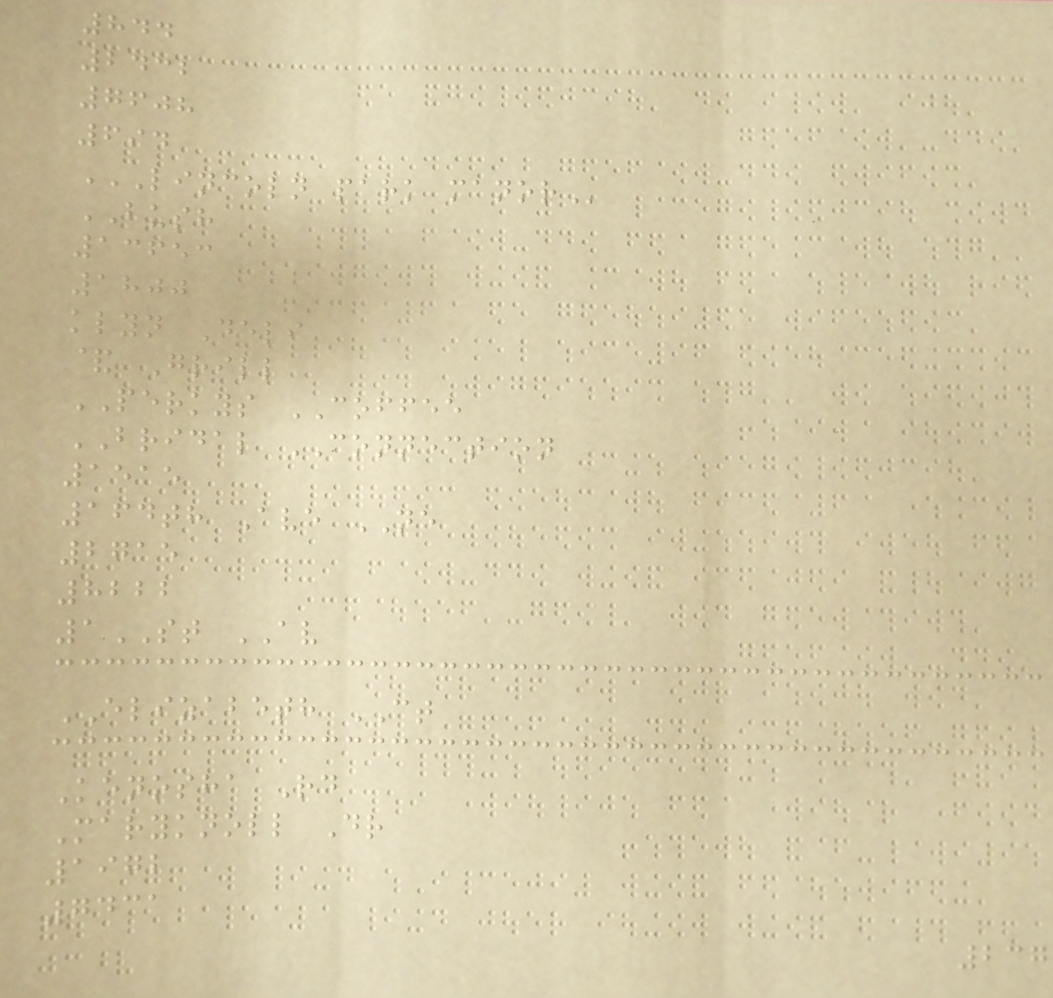844
2432
7608
694
LINCOLN PARK MANOR
BUSH
13653
1800
klyn Deli
& Grill
PERKYS COFFEE
BRIDAL CONNECTION
1515
164th Ave NE
2715
8222
1ST AV
ELIZABETH CT
Kenosha Rd
Maryknoll Dr
1972
7431
237
